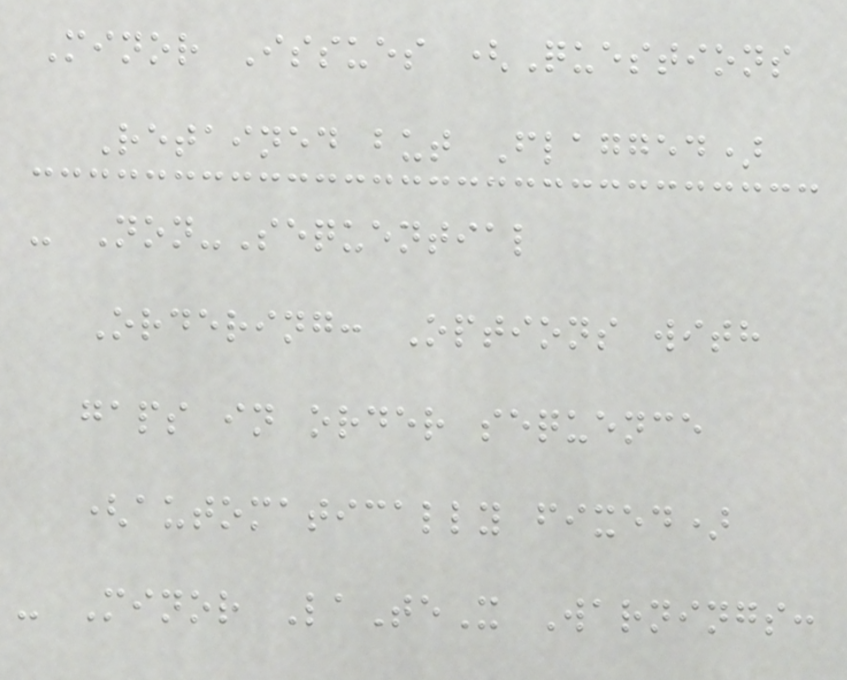Minor Issues (Questions
Retained but Flagged)
- Non-Sequential
Ordering: Options with
gaps in order sequence
(automatically fixed)
- Minor LaTeX Warnings:
